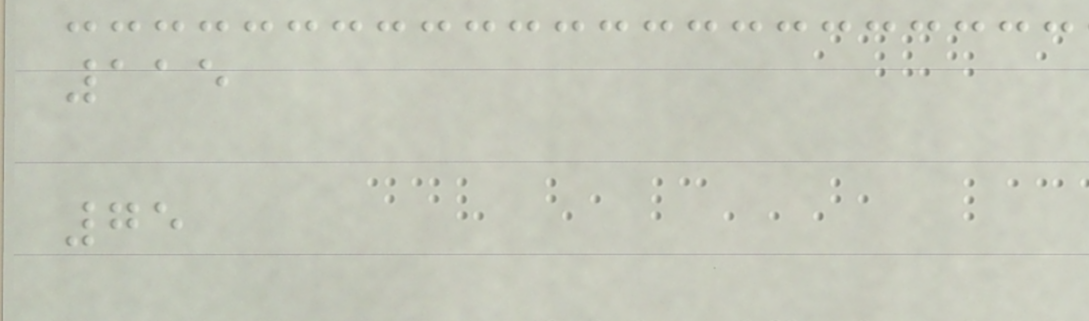115
75
